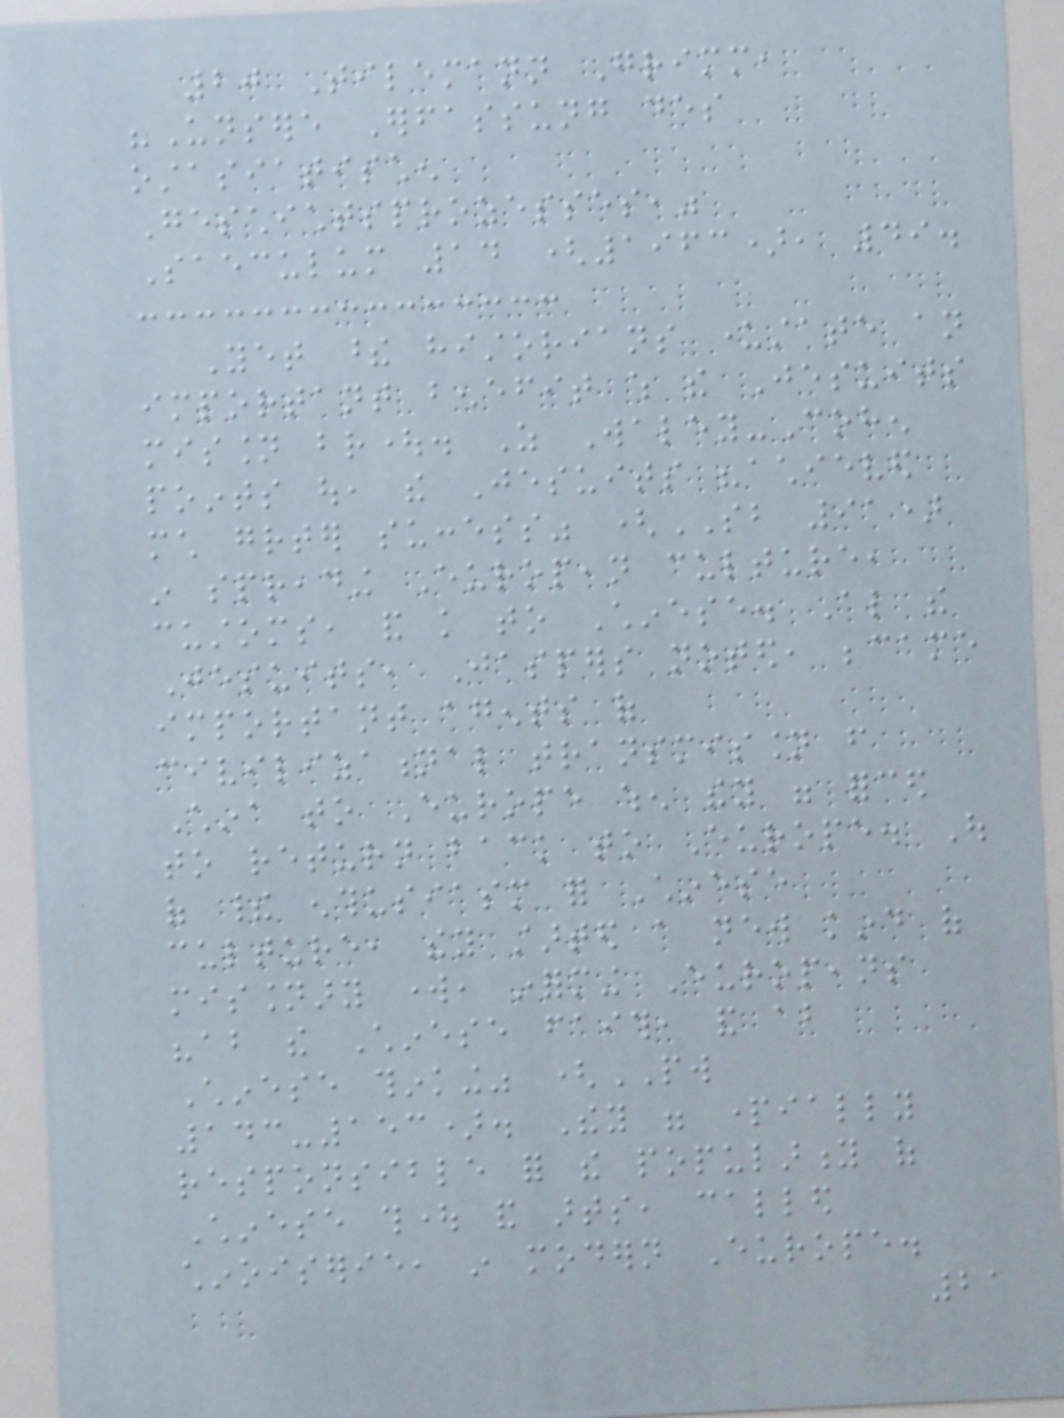20 Tilemann Grimm,
"Unsere Erfassung des
ostasiatischen
Geschichtsprozesses,"
Saeculum 14 (1963), 49.
Yet these historians understate an
important benefit which the Jesuits
mission brought. As Waley-Cohen
points out, the Jesuits "achieved
much greater success" (SB 91)
in spreading European culture,
customs, and knowledge to Chinese. Also the
Jesuits, Jaspers noted, became
important agents of
civilizational transmission from
China to Europe when they were forced
to return back to Europe. Out
of their enthusiasm for Chinese
culture, they started a new kind of
missionary work, informing Europeans
"about the Chinese faith, and about
Chinese thinking" (PW
143-153). They were partially
responsible for the popularity of
Chinese thought and arts, called
chinoiserie, in modern Europe.
21
